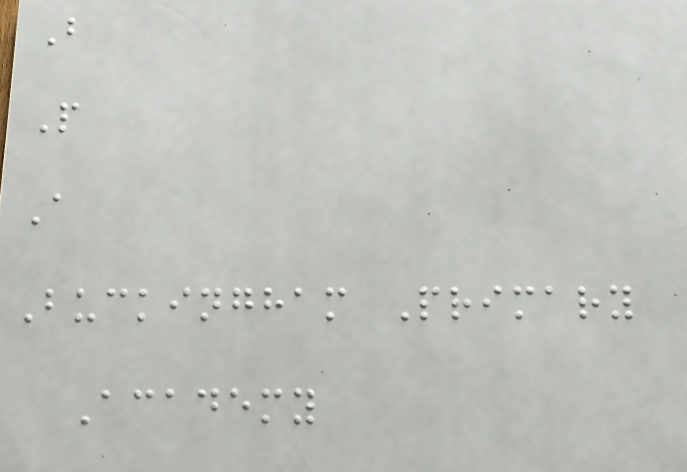B
P
A
Buckingham Primary
Academy
